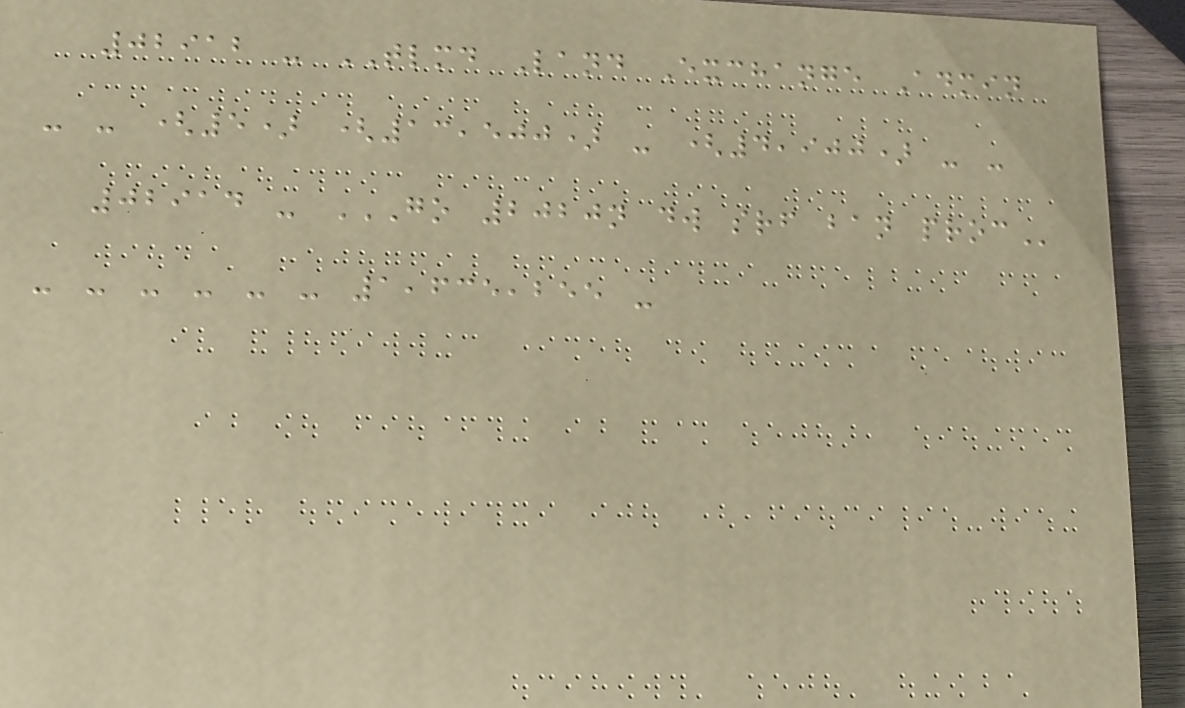02912 - TLMD Land Exchange Admin
- - (5) (13,500) - (4,900) - -
02914 - GO 2020N DW SRF BAN PROC
- - - - - - 1,635,255 -
